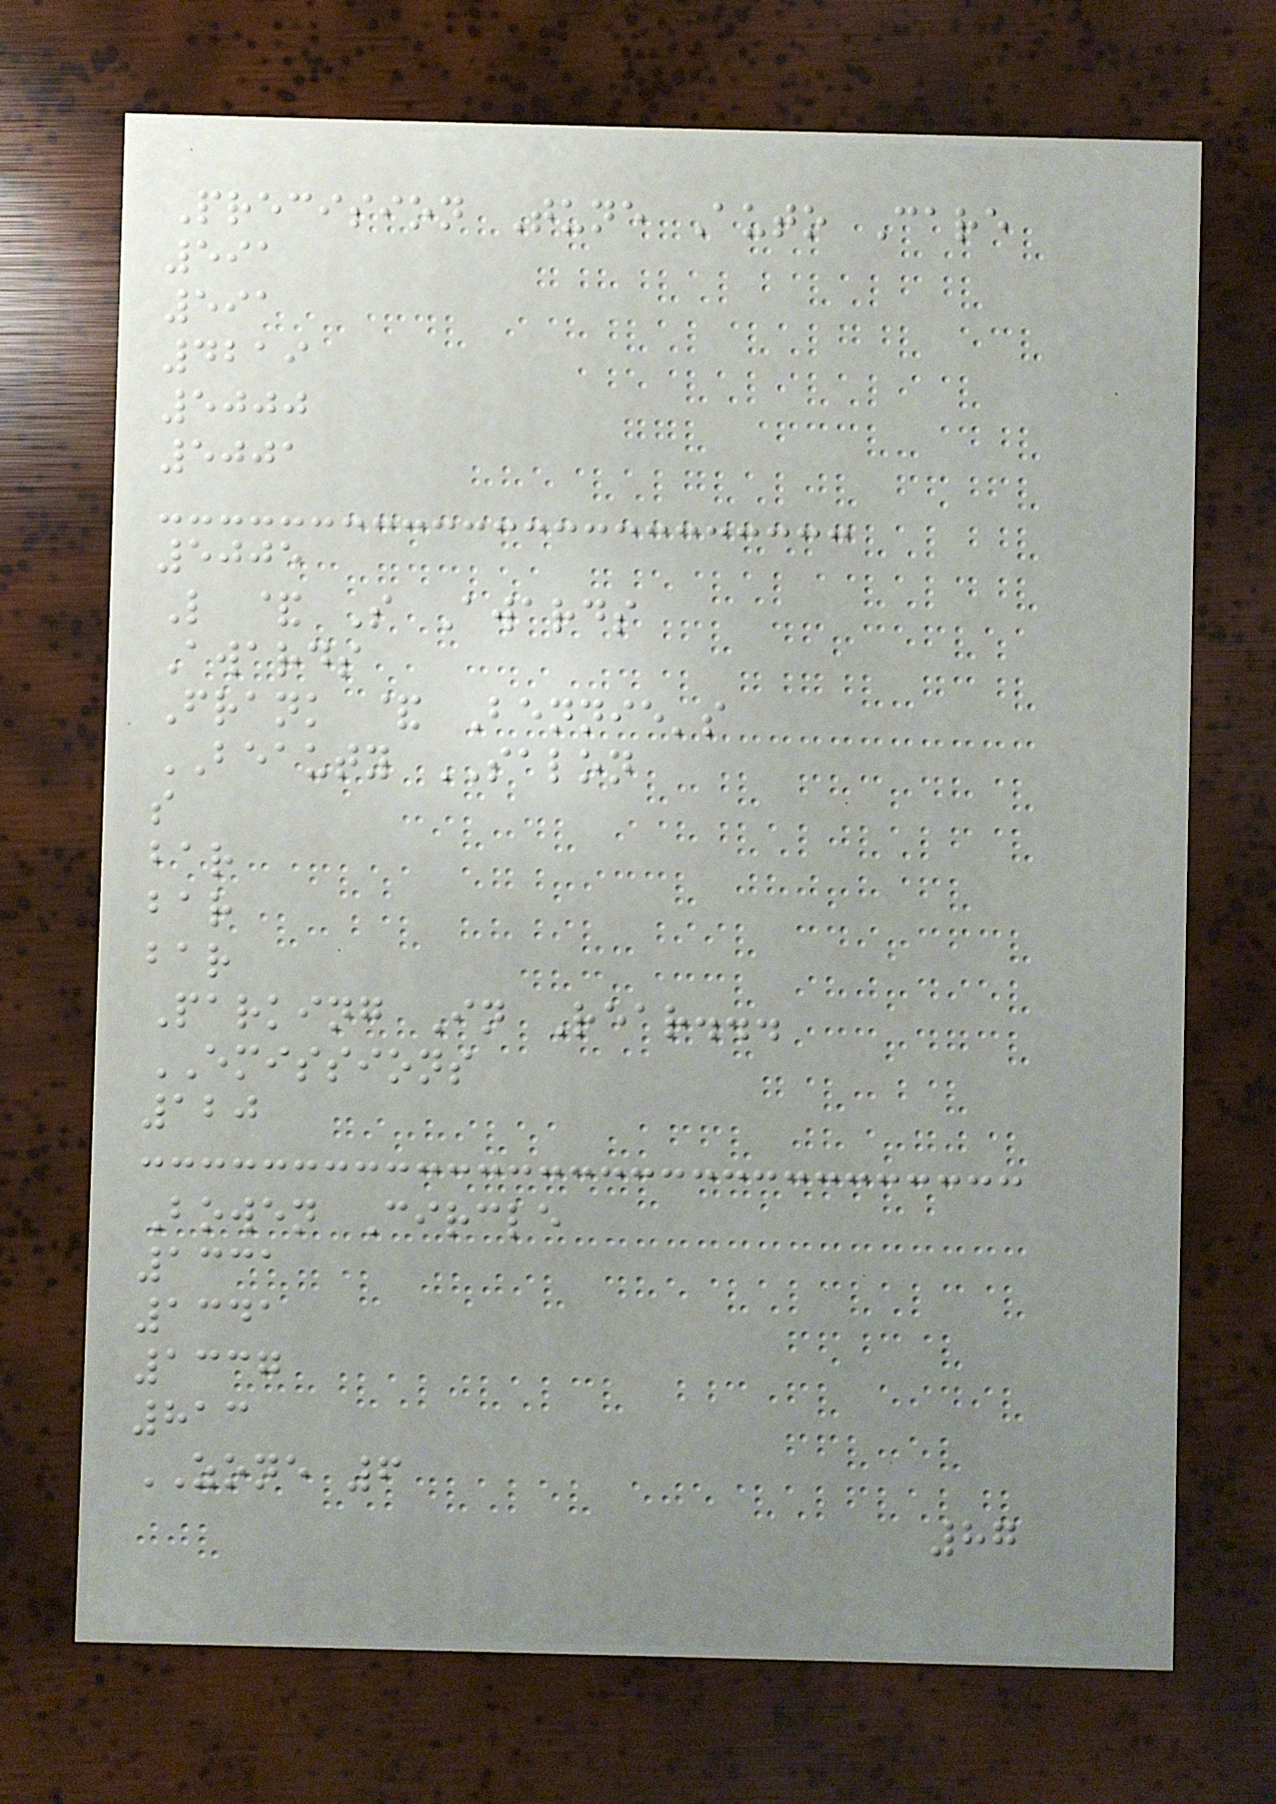Precision Tune Auto Care
591
591
4219
5000
5001
5005
L & S Awards
Awards
Frank & Bennie's
BEAUTY SALON
s
bar
bar
bar
Parking In Rear...
EMISSIONS
120
Bowen Circle
1331
1341
1337
813
ZONE 6
87
